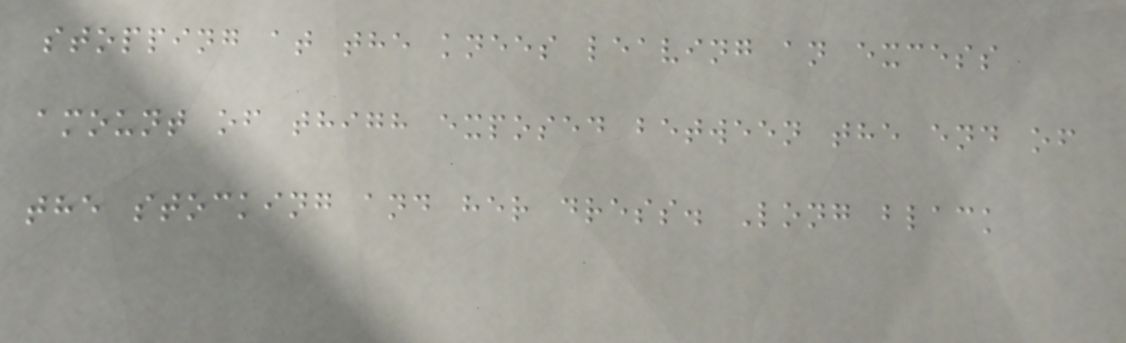stopping at the knees leaving an excess
amount of thigh exposed between the end of
the stocking and her dress. Long black
